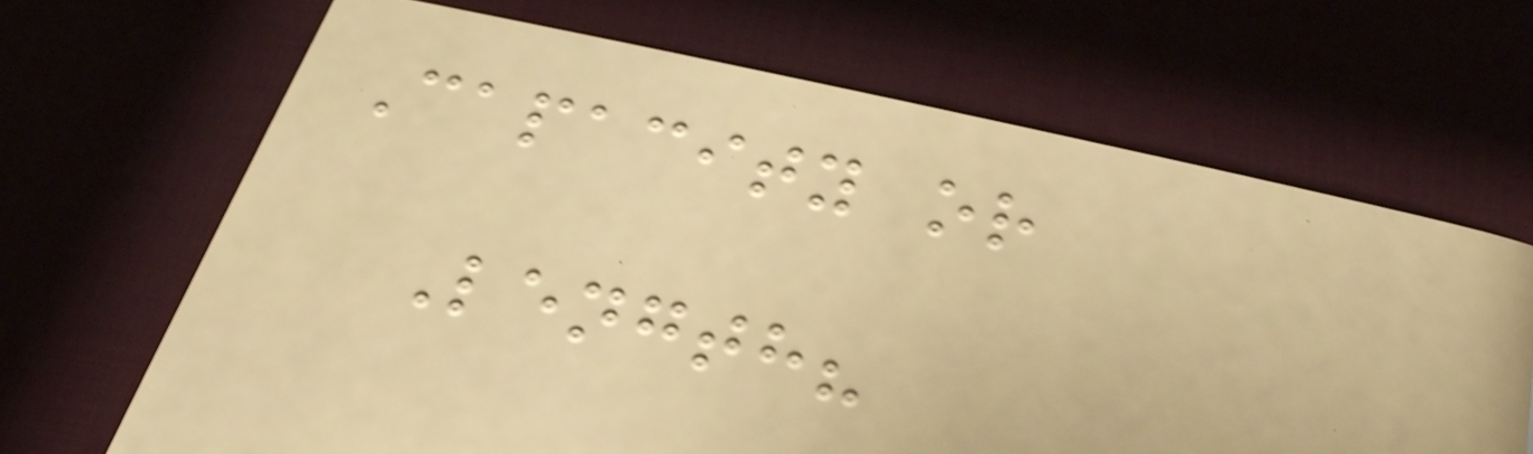Capacity or
Length?
